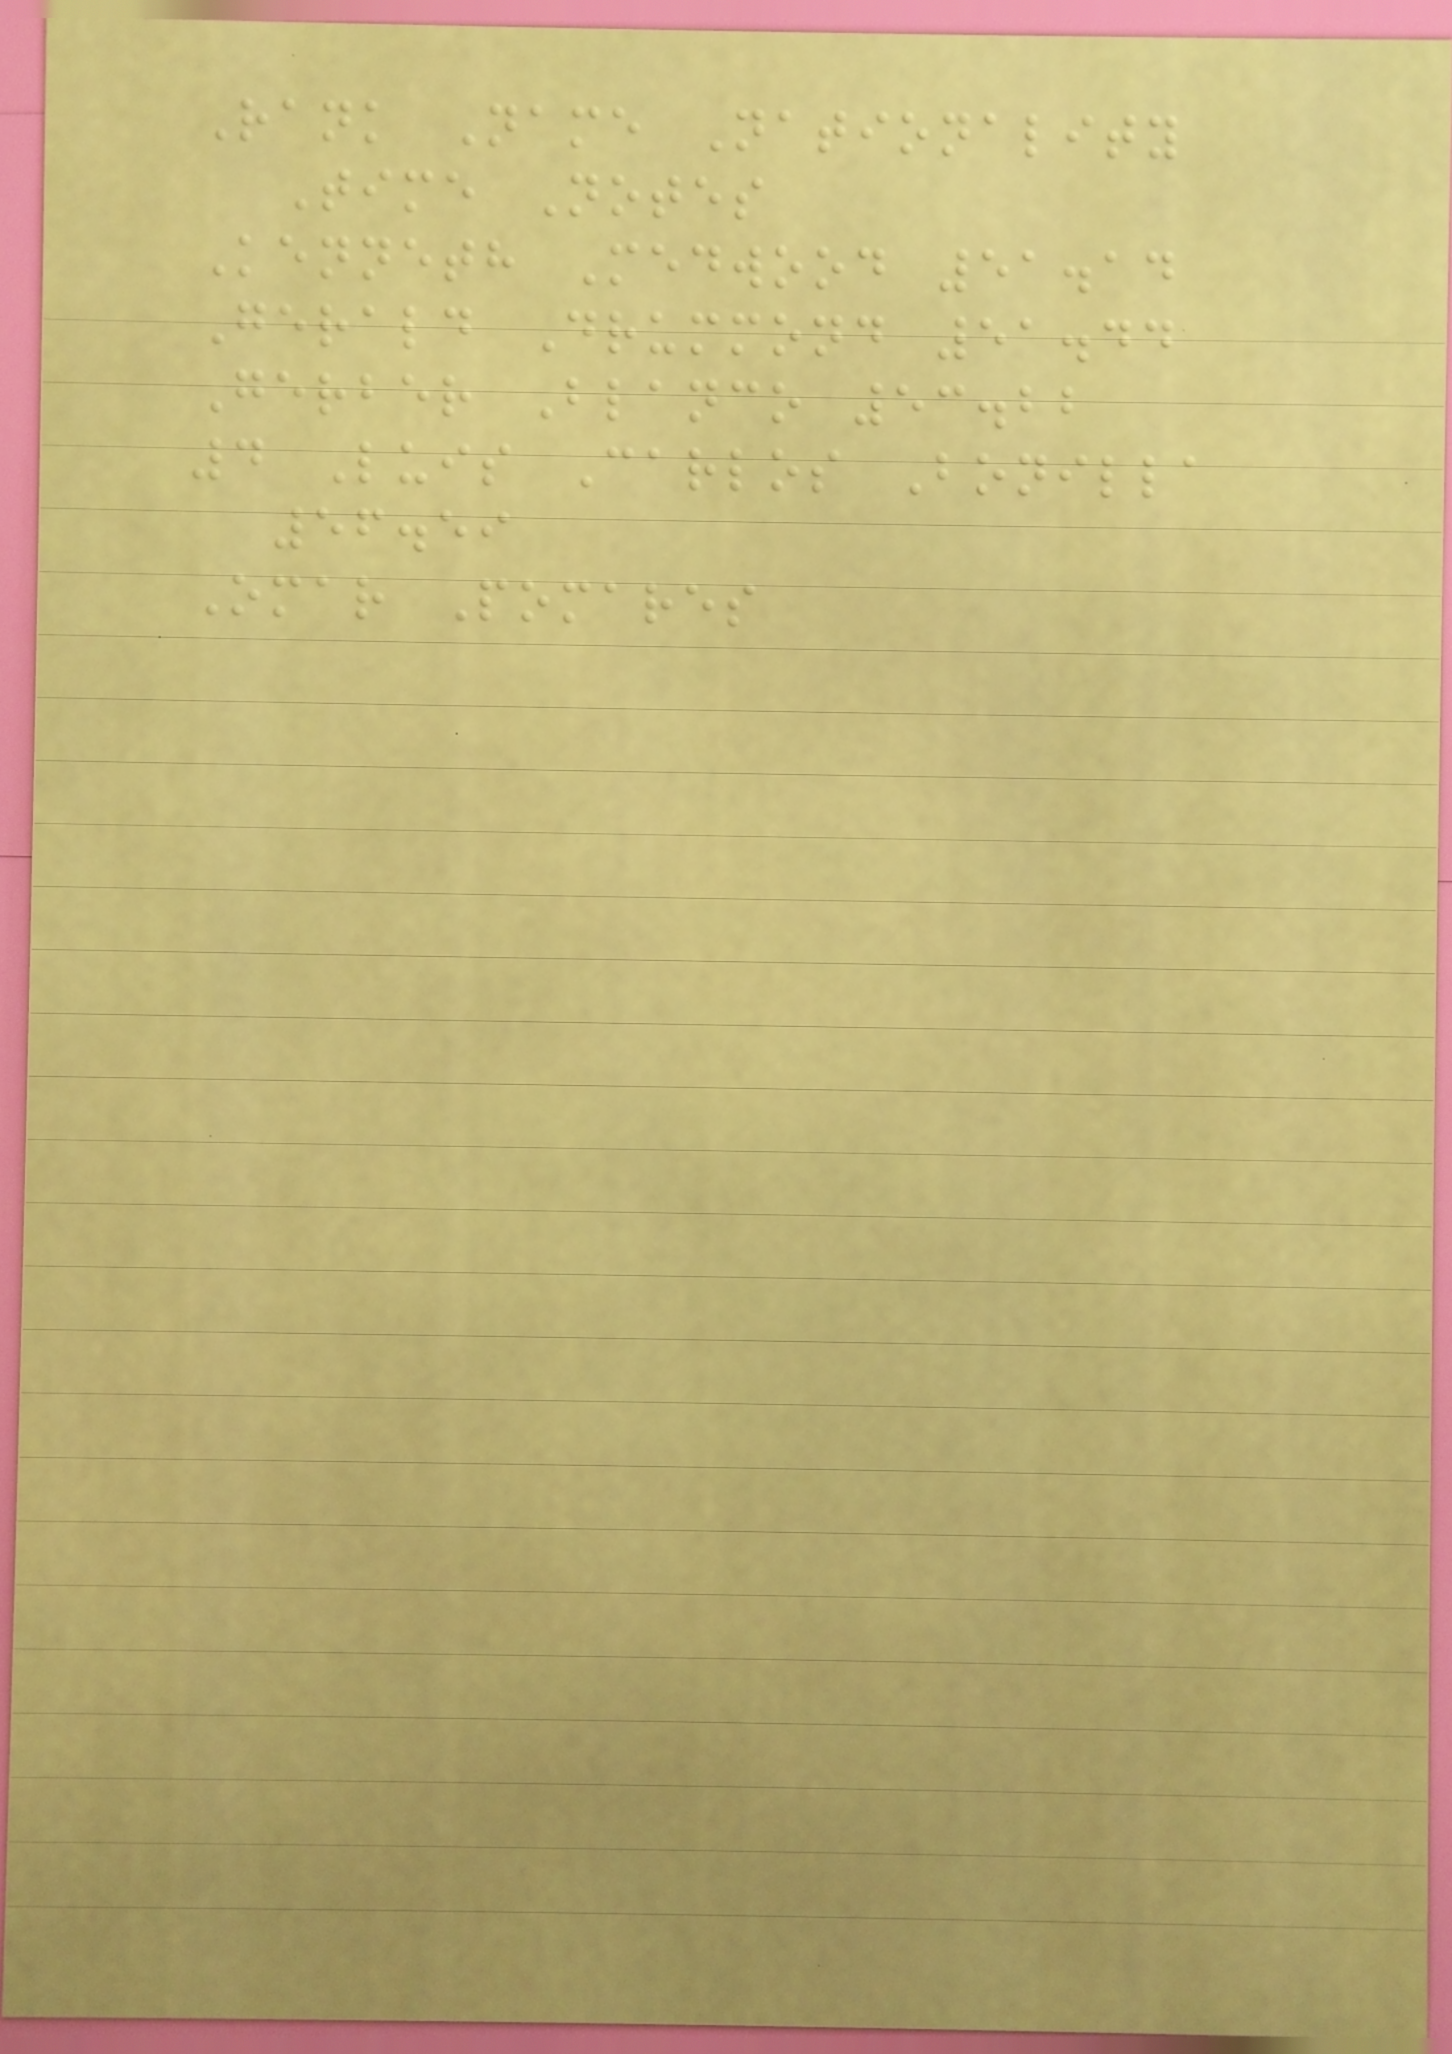Rank Name Nationality
Time Notes
Kenneth Medwood 51.14
Gerald Drummond 51.44
Gerber Blanco 53.22
4 Luis Carlos Bonilla
56.59
Omar Pomares
